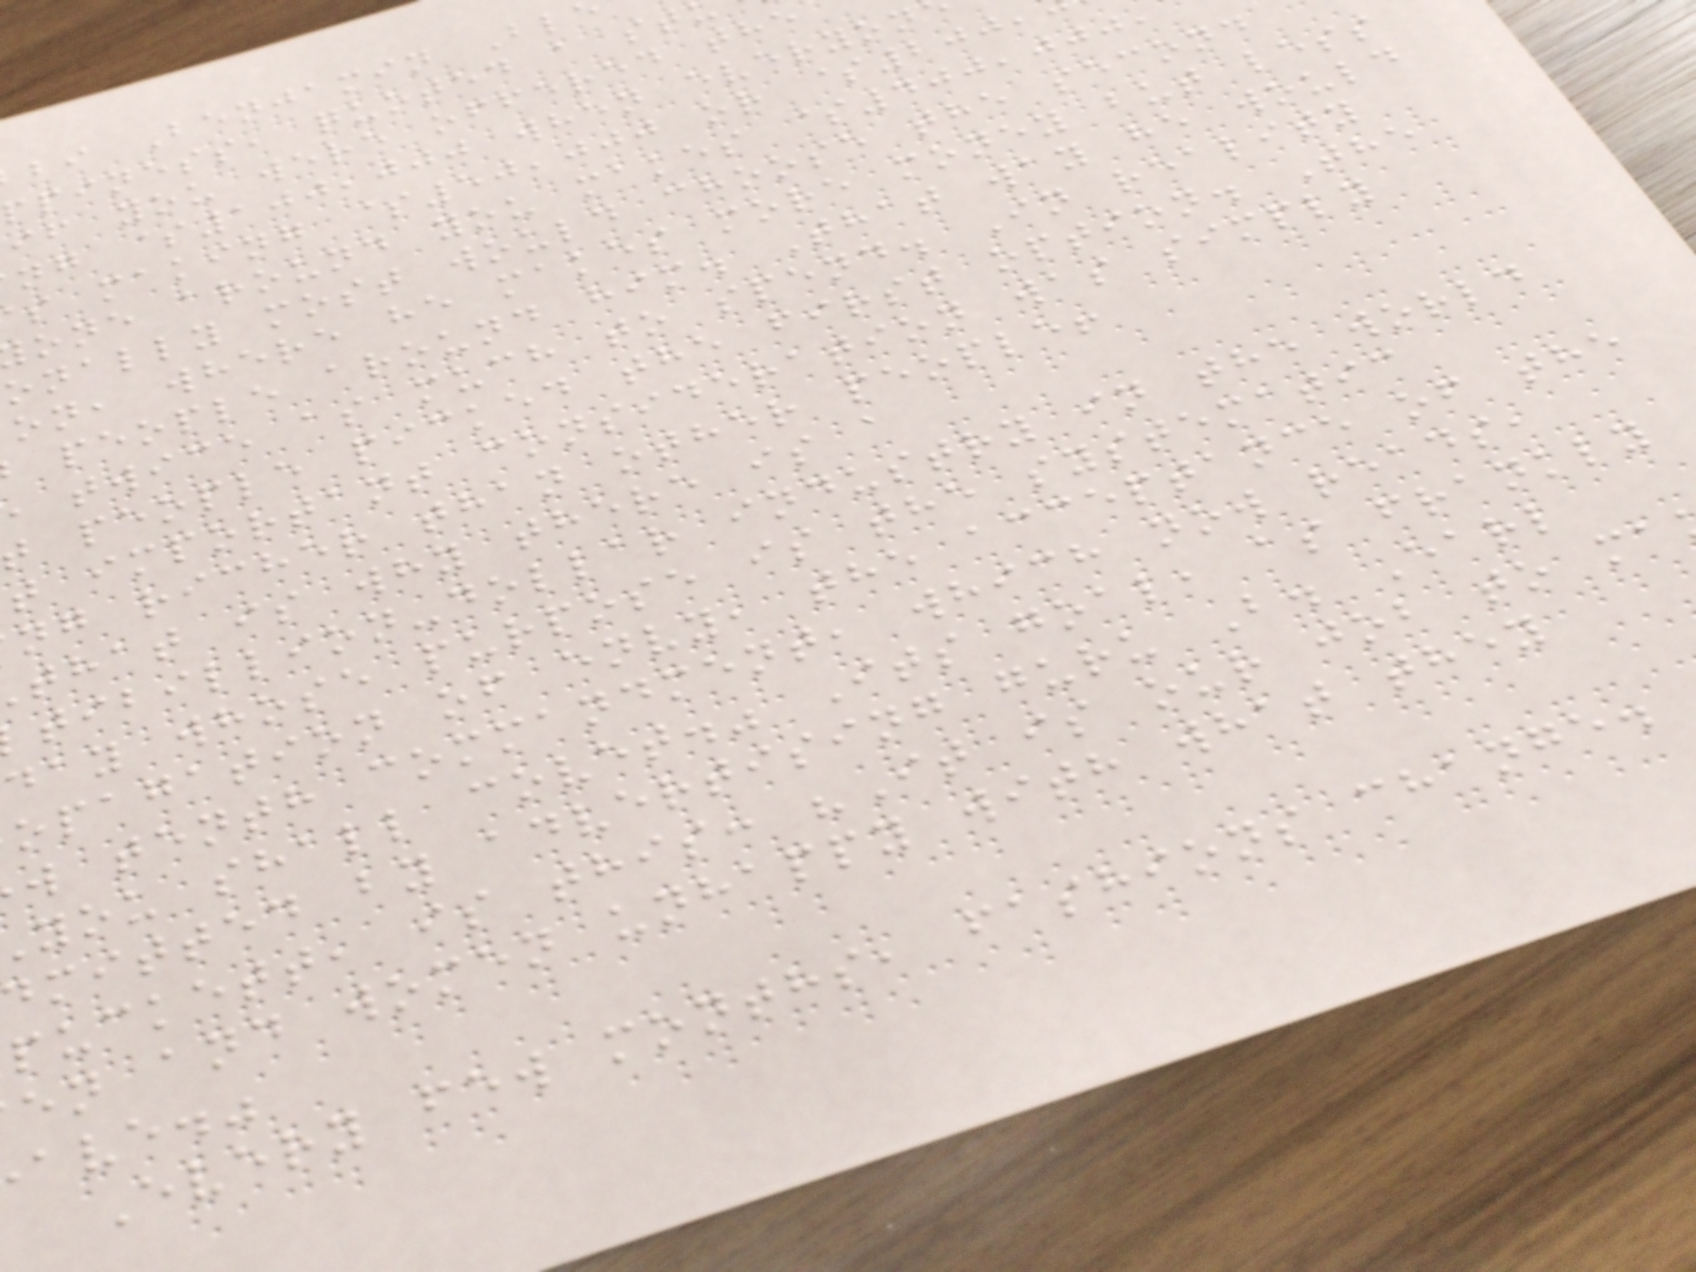bi Benjamin Bl
ppiness, quoted a st
if you were offered the
ng $100,000 when everyon
s making $50,000 or $200,
one around you makes $400,000,
onally most would choose the second
on, where he makes more money but less
people around him. That way he would
twice as much to spend. In reality
people picked the first option. The
t important consideration was simply
ng richer than other people!
that is why there is a
tibillion-dollar industry in the world
day whose purpose is the systematic
opagation of envy, the acceptance of the
w tenth commandment, which now reads,
you shall covet." Its goal, as frankly
mitted by advertising guru B. Earl
puckett, is this: "It is our job to ma
en and women unhappy with what they
ave."
Every few months, fashions change.
